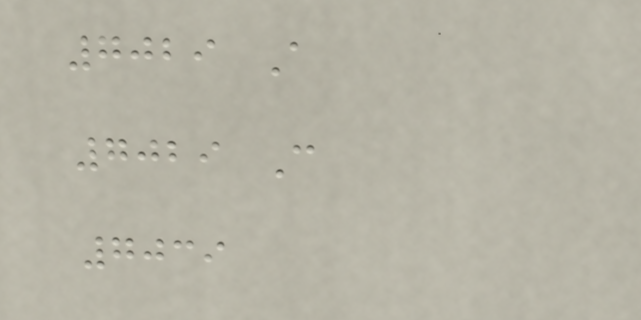7029 A
7029 C
7039
